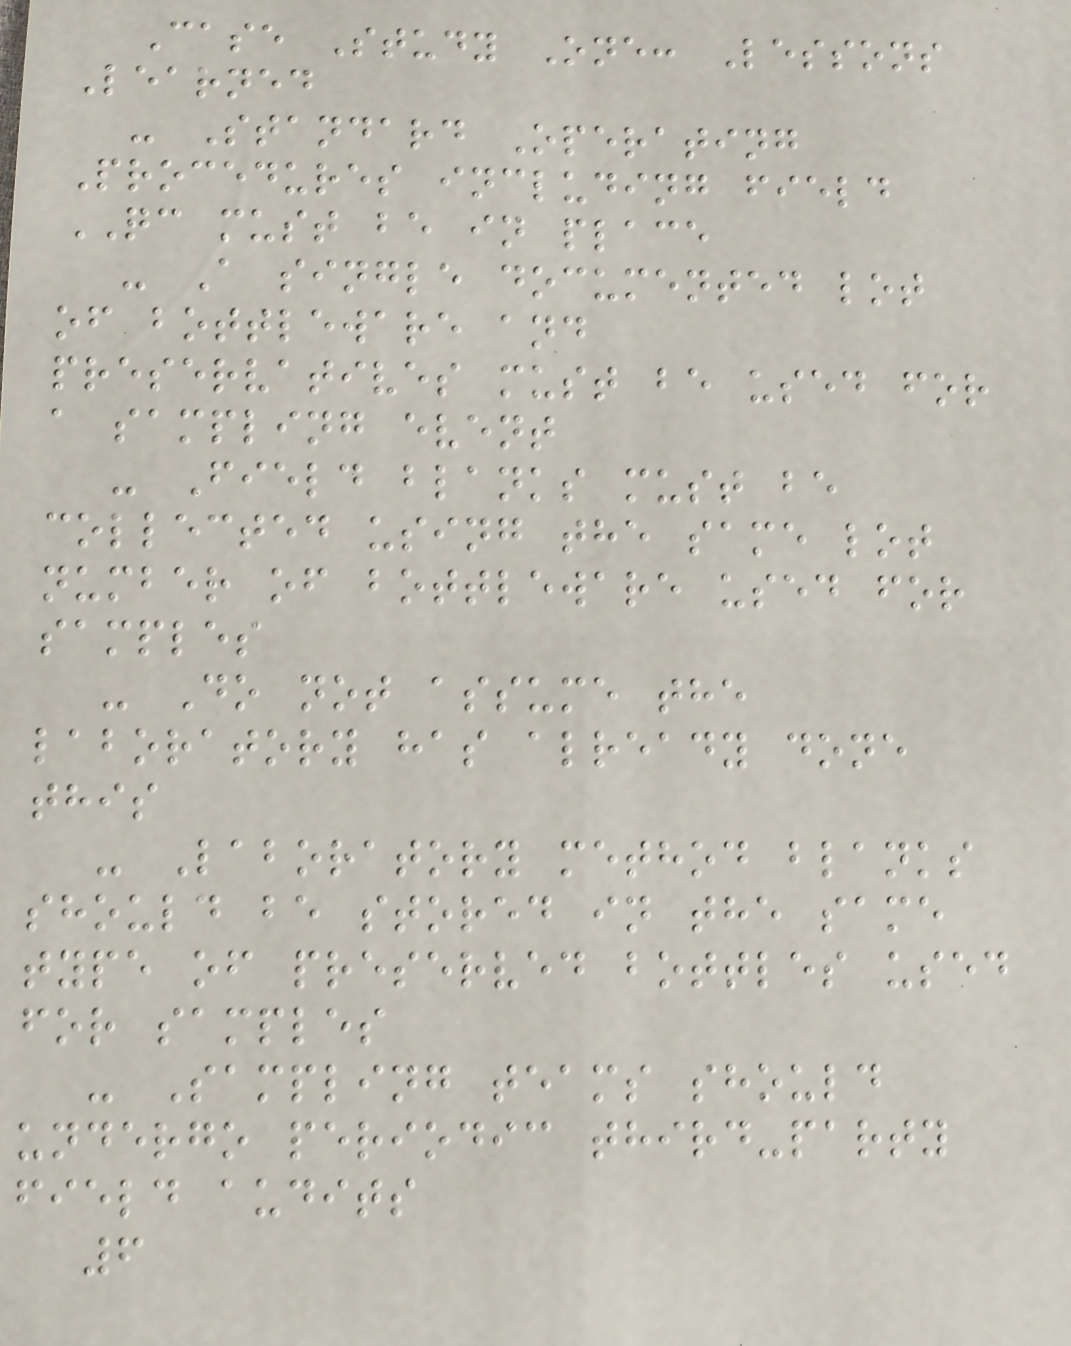Case Study One: Lessons
Learned
- Standard Operating
Procedures including field
QC must be in place
- A single documented lot
of bottleware and
preservatives must be used for
a sampling event
- Field blanks must be
collected using the same lot
number of bottleware used for
samples
- Do not assume the
laboratory has already done
this
- Laboratory method blanks
should be stored in the same
type of preserved bottles used
for samples
- Sampling teams should
undergo periodic third-party
field audits
6
